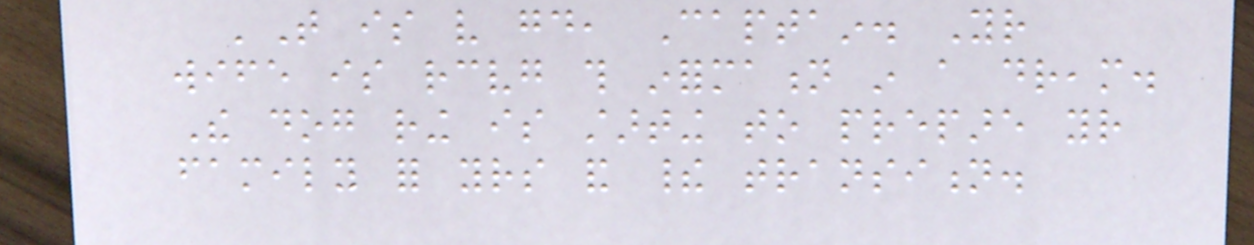'That is very good, Captain. Your
wife is receiving this information in a dream.
The dog ring is starting to prepare your
family for yours and their transition.
